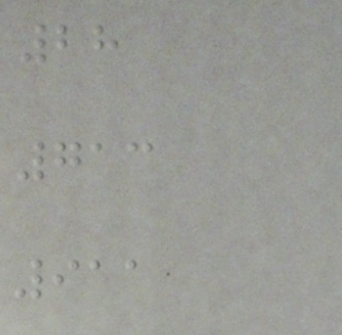28
713
911
